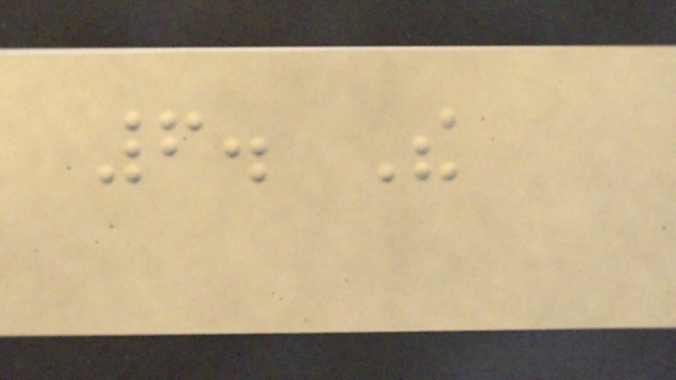6. The
